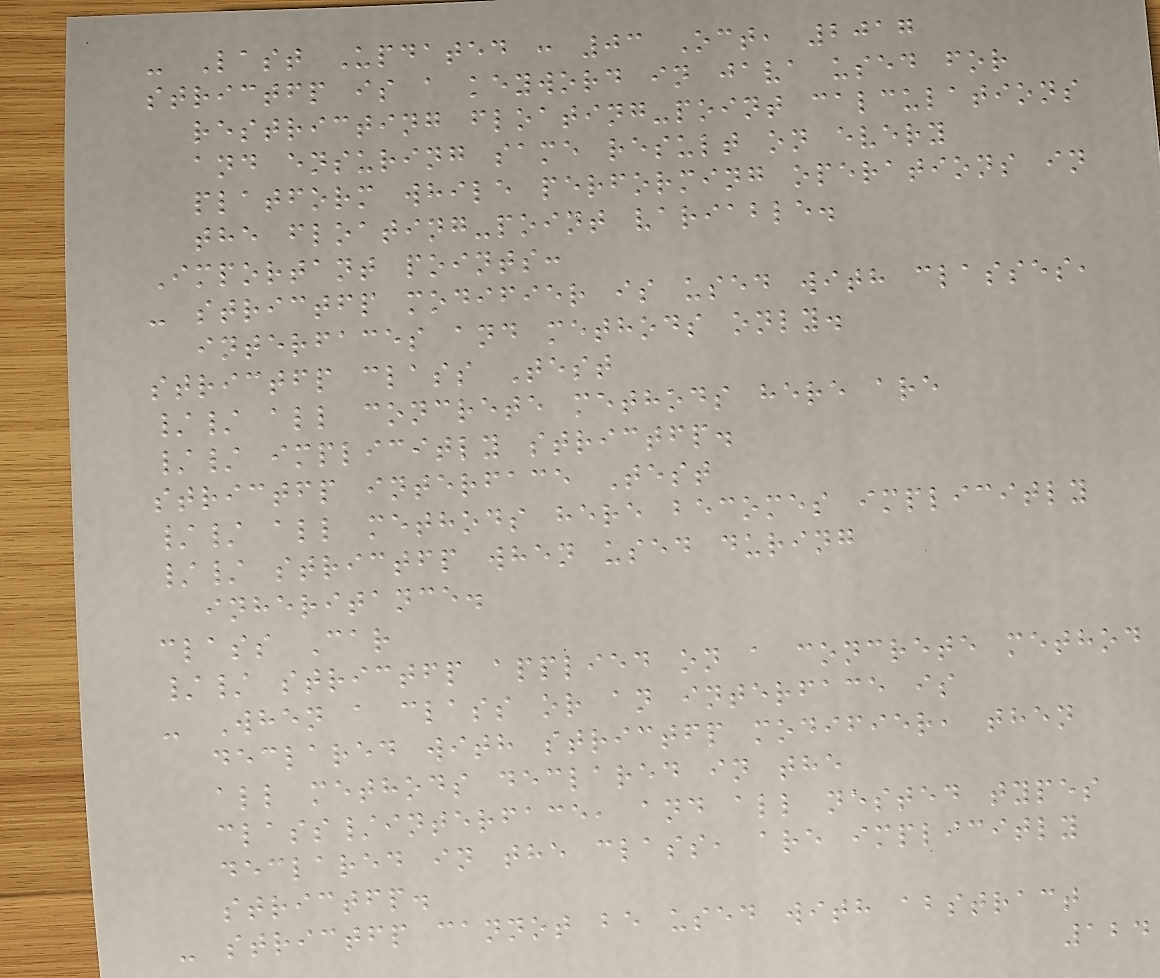- Last Updated : 03 Oct, 2017
strictfp is a keyword in java used for
restricting floating-point calculations
and ensuring same result on every
platform while performing operations in
the floating-point variable.
Important points:
- strictfp modifier is used with classes,
interfaces and methods only.
strictfp class Test
// all concrete methods here are
// implicitly strictfp.
strictfp interface Test
// all methods here becomes implicitly
// strictfp when used during
inheritance.
class Car
// strictfp applied on a concrete method
- When a class or an interface is
declared with strictfp modifier, then
all methods declared in the
class/interface, and all nested types
declared in the class, are implicitly
strictfp.
- strictfp cannot be used with abstract
124
